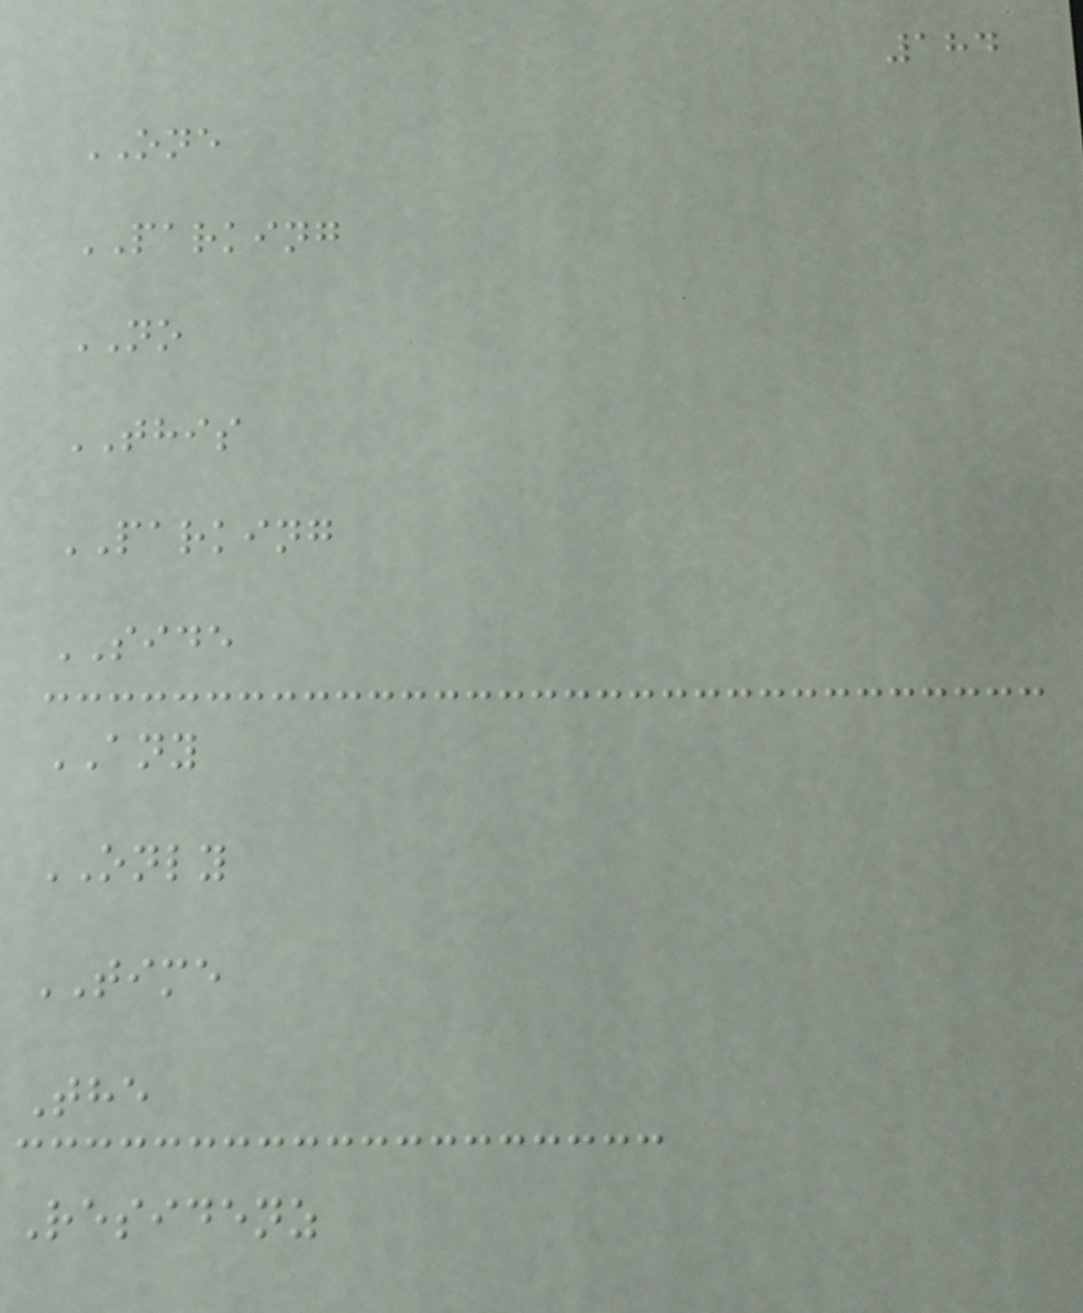184
ONE
PARKING
NO
THIS
PARKING
SIDE
ANY
ONLY
TIME
The
Residenz
